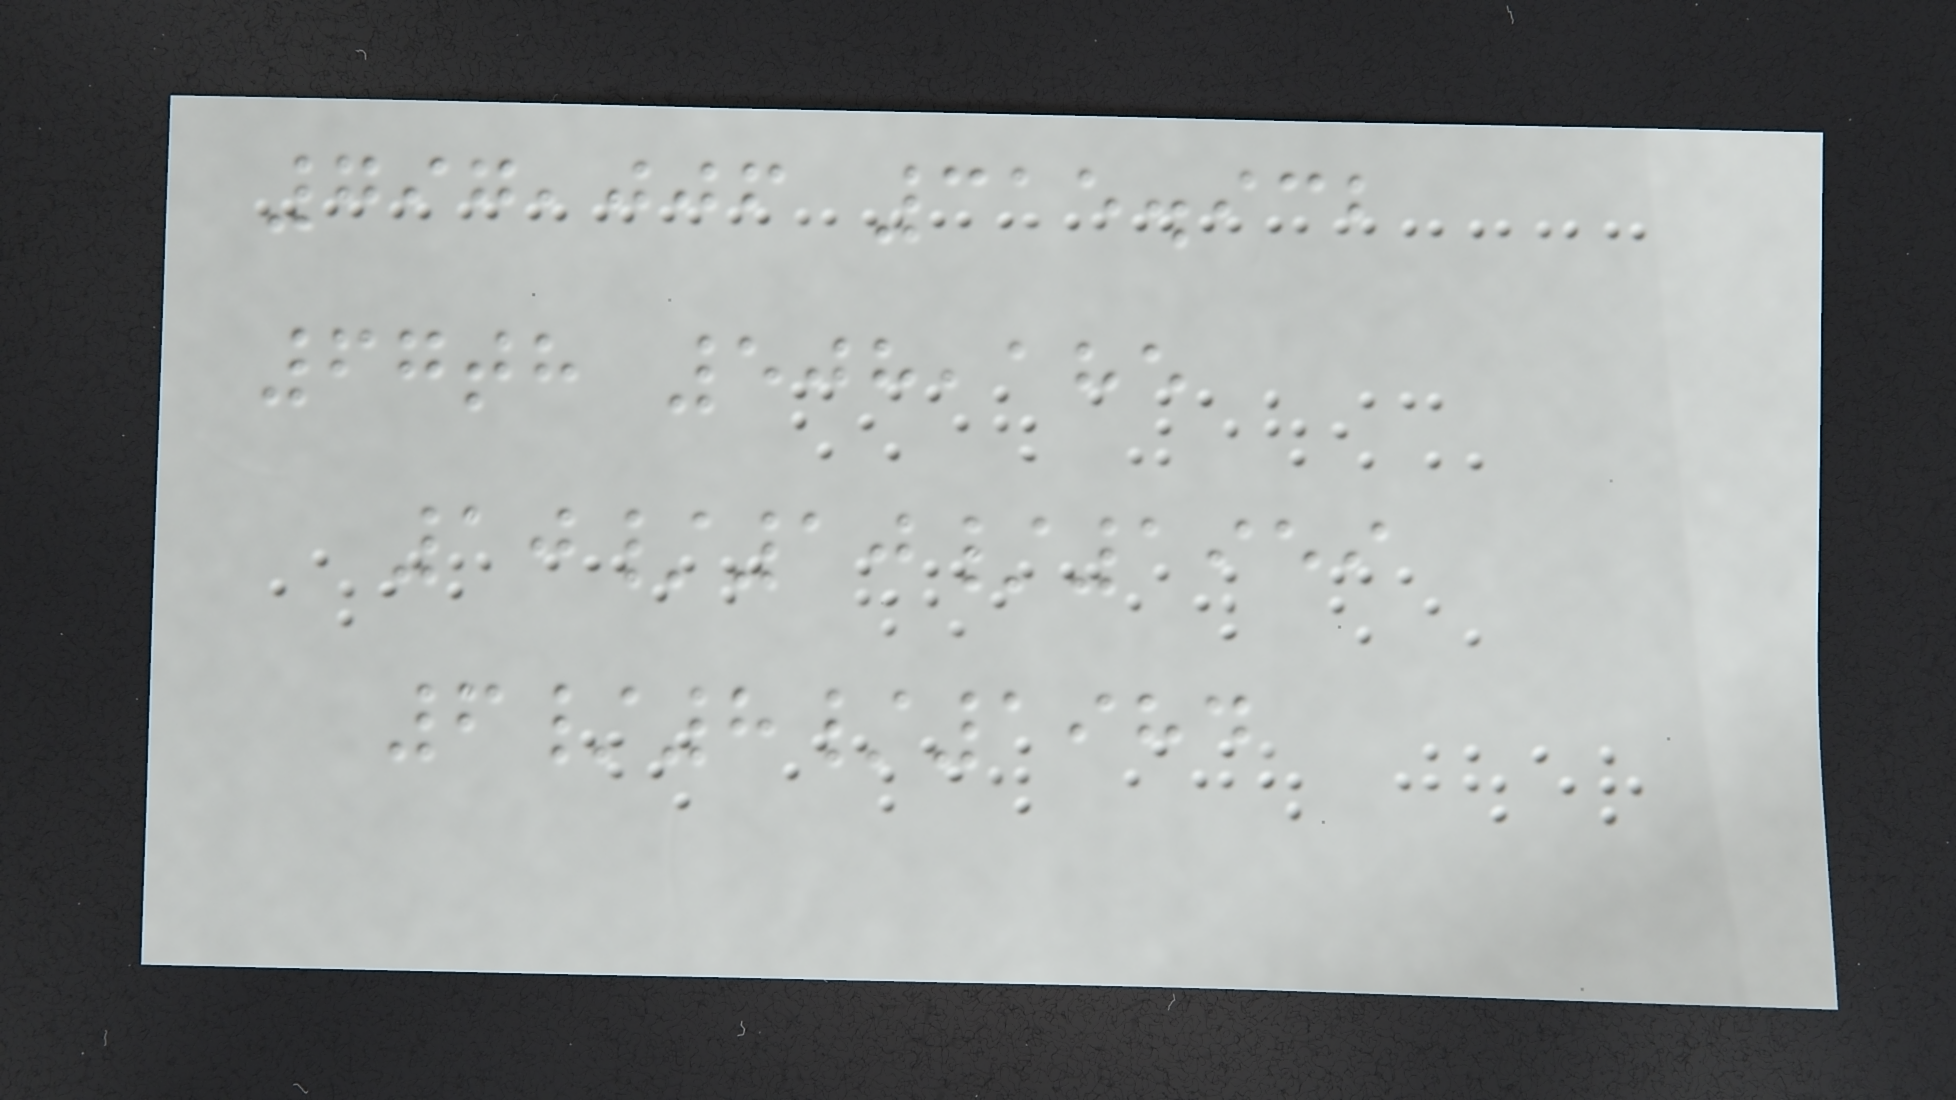797,006 315.932
67th 508,185
10/10/1959
6/8/1984
